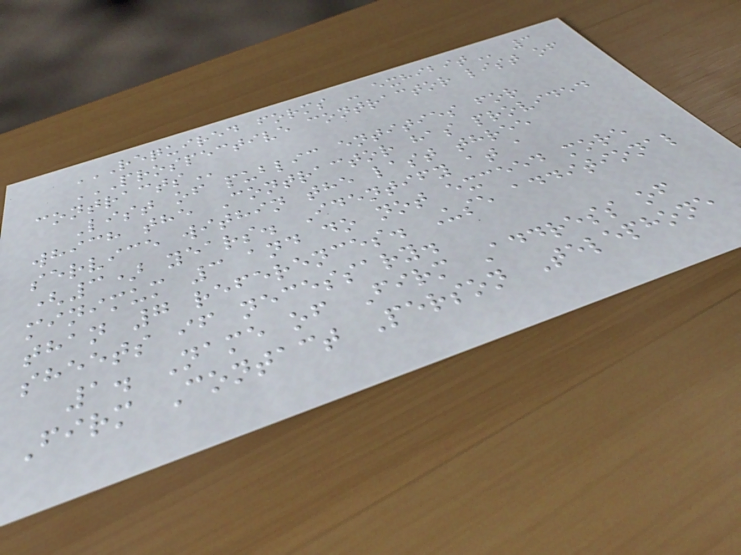REQUIRED FORMS - EXHIBIT 3
PROSPECTIVE CONTRACTOR LIST OF
CONTRACTS
List of public entities for
which the Contractor has provided
service within the last three
(3) years. Identify at a
minimum 3 and do not exceed more
than 7 references. Use additional
sheets if necessary.
1. Name of Firm Address of
Firm Contact Person Telephone
